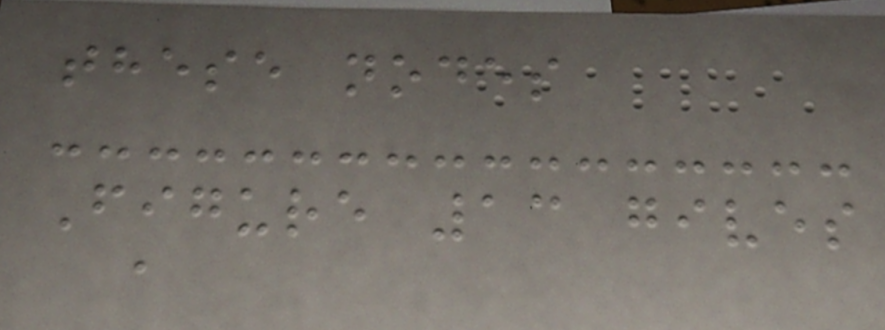these nodes
Figure 13 gives
a
